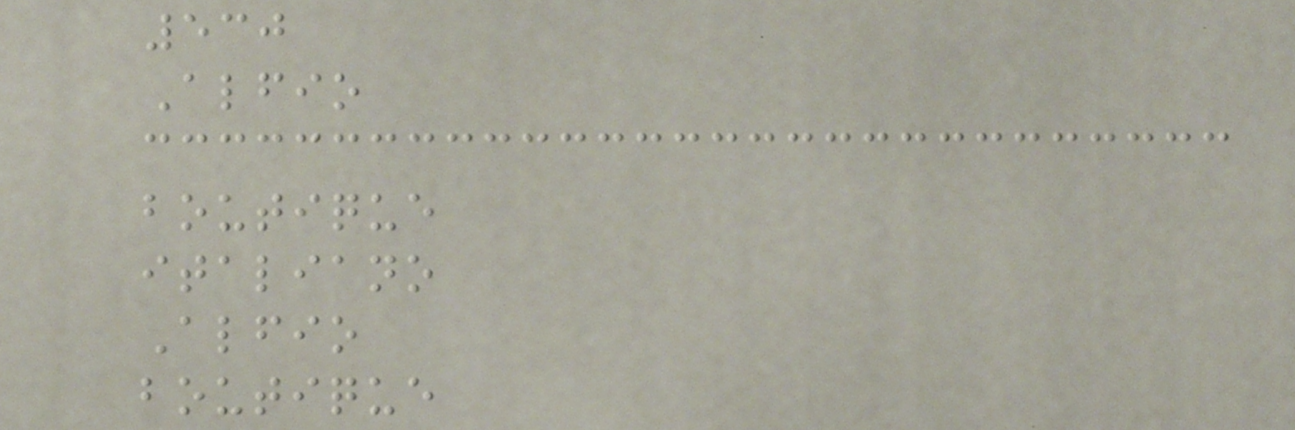530
Alfio
boutique
italiano
Alfio
boutique
